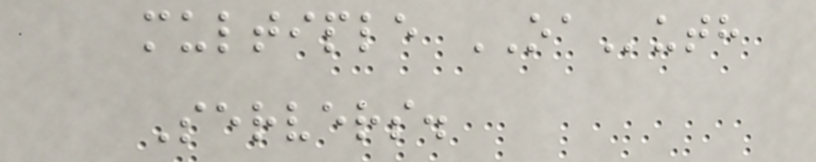multiple OAuth
Servers.
